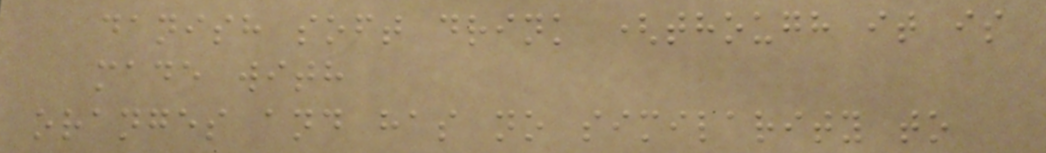danish soft drink (though it is
made with
oranges and has no similarity to
